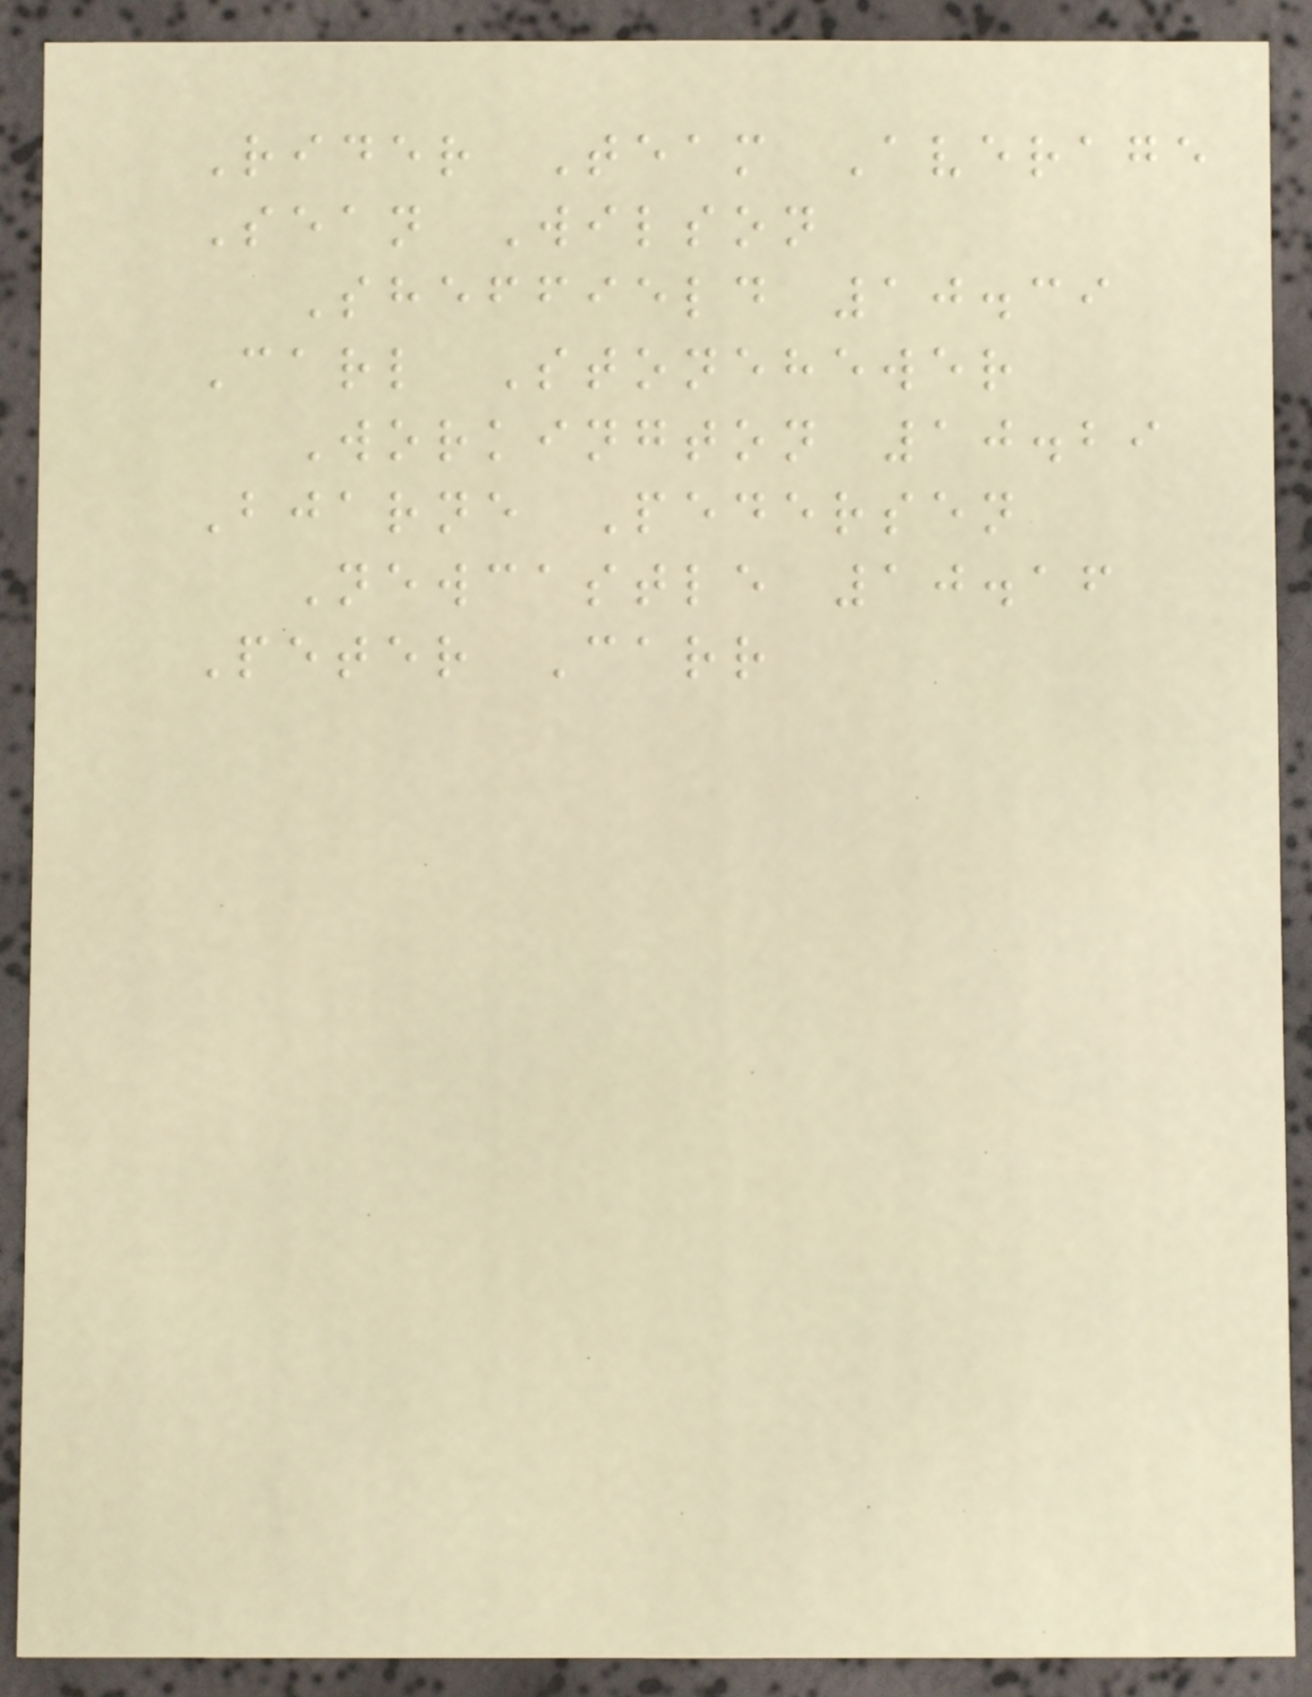Rider Team Average
Sean Wilson
Sheffield 10.39
Carl Stonehewer
Workington 10.29
Bjarne Pedersen
Newcastle 10.16
Peter Carr
